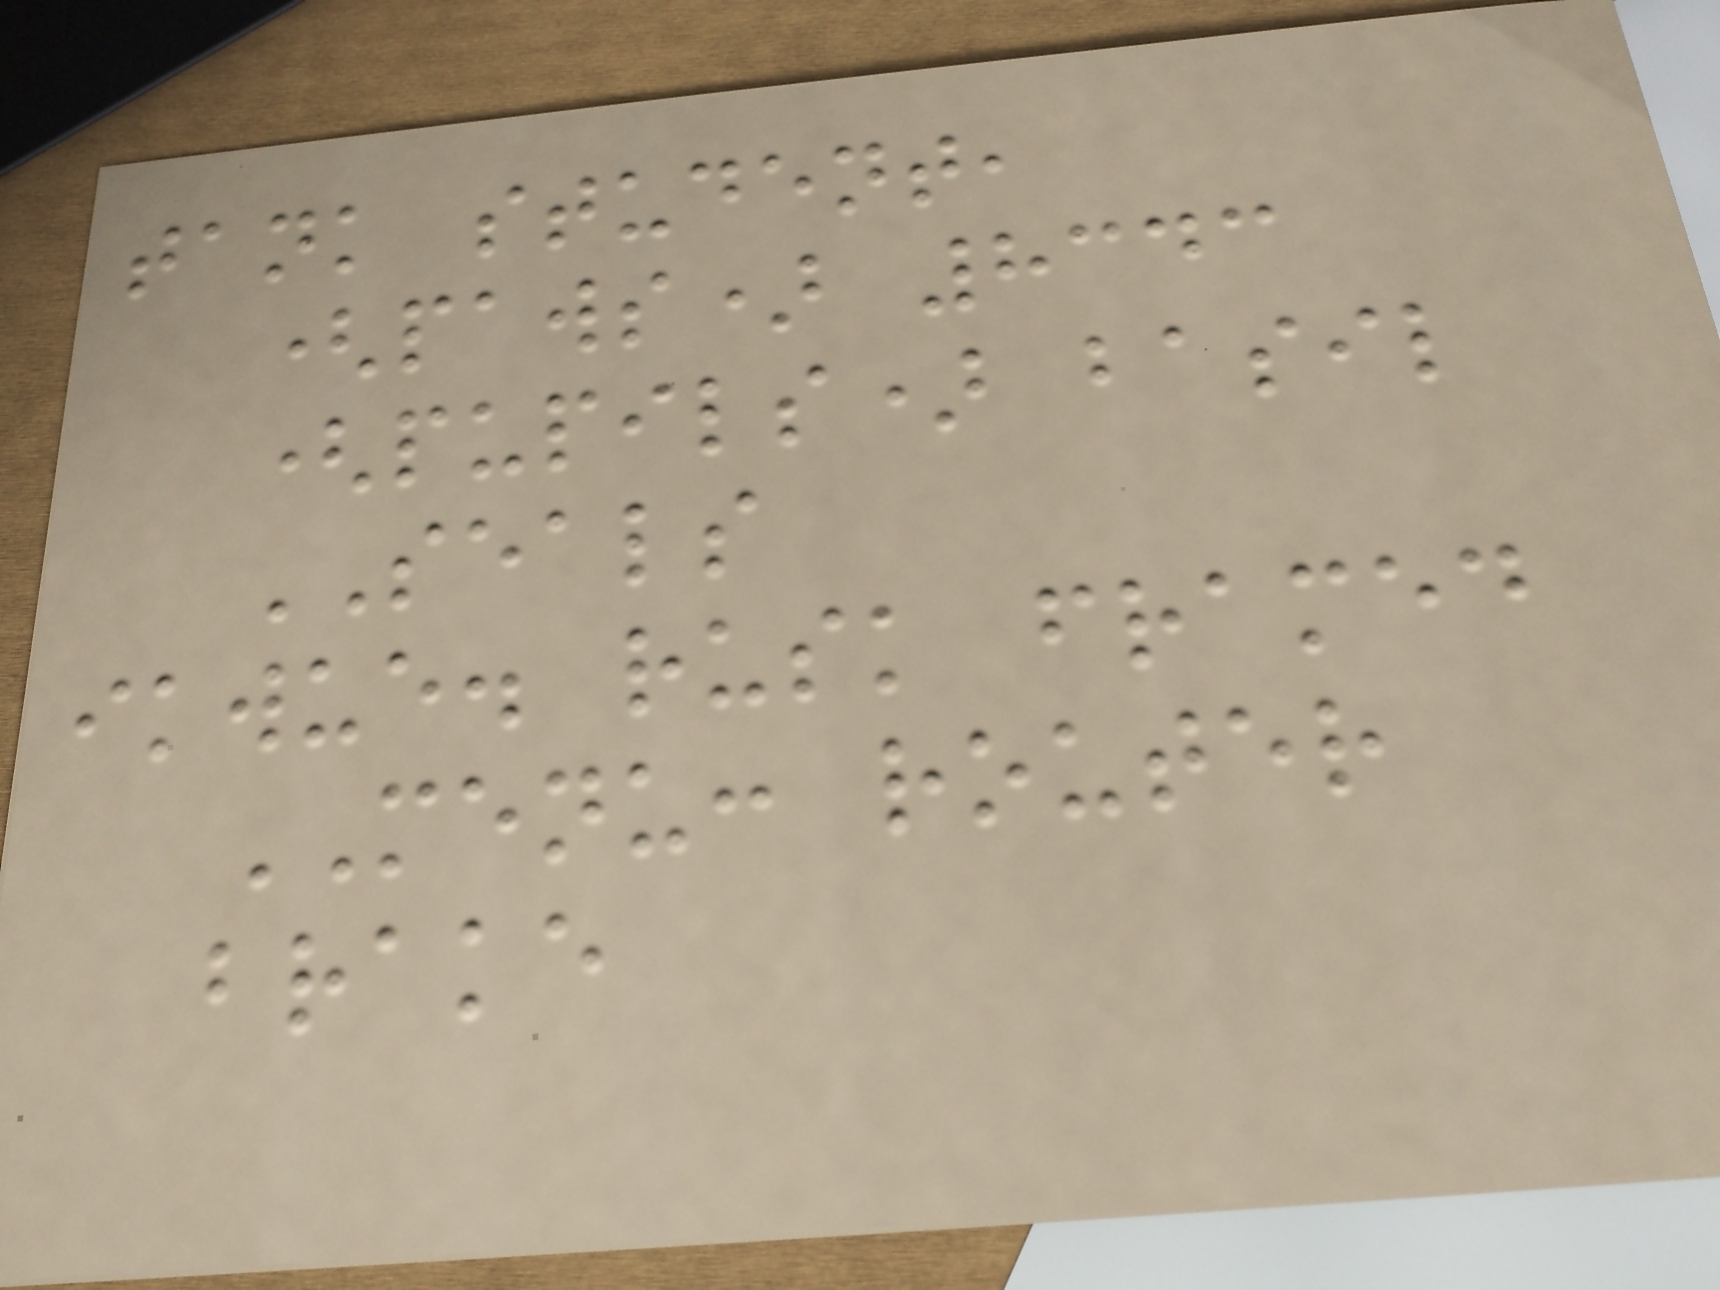tank student,
(paws) 8343
(pupils) basil
SEALS
ikwue. rusk framed
MENU: router
brake
